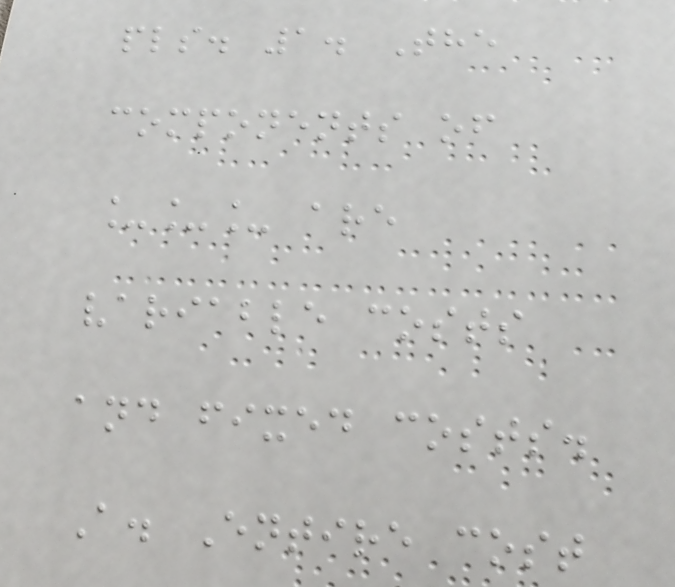pls. 1. The
components of
___ are
variable costs
and fixed costs.
A. Entire cost
